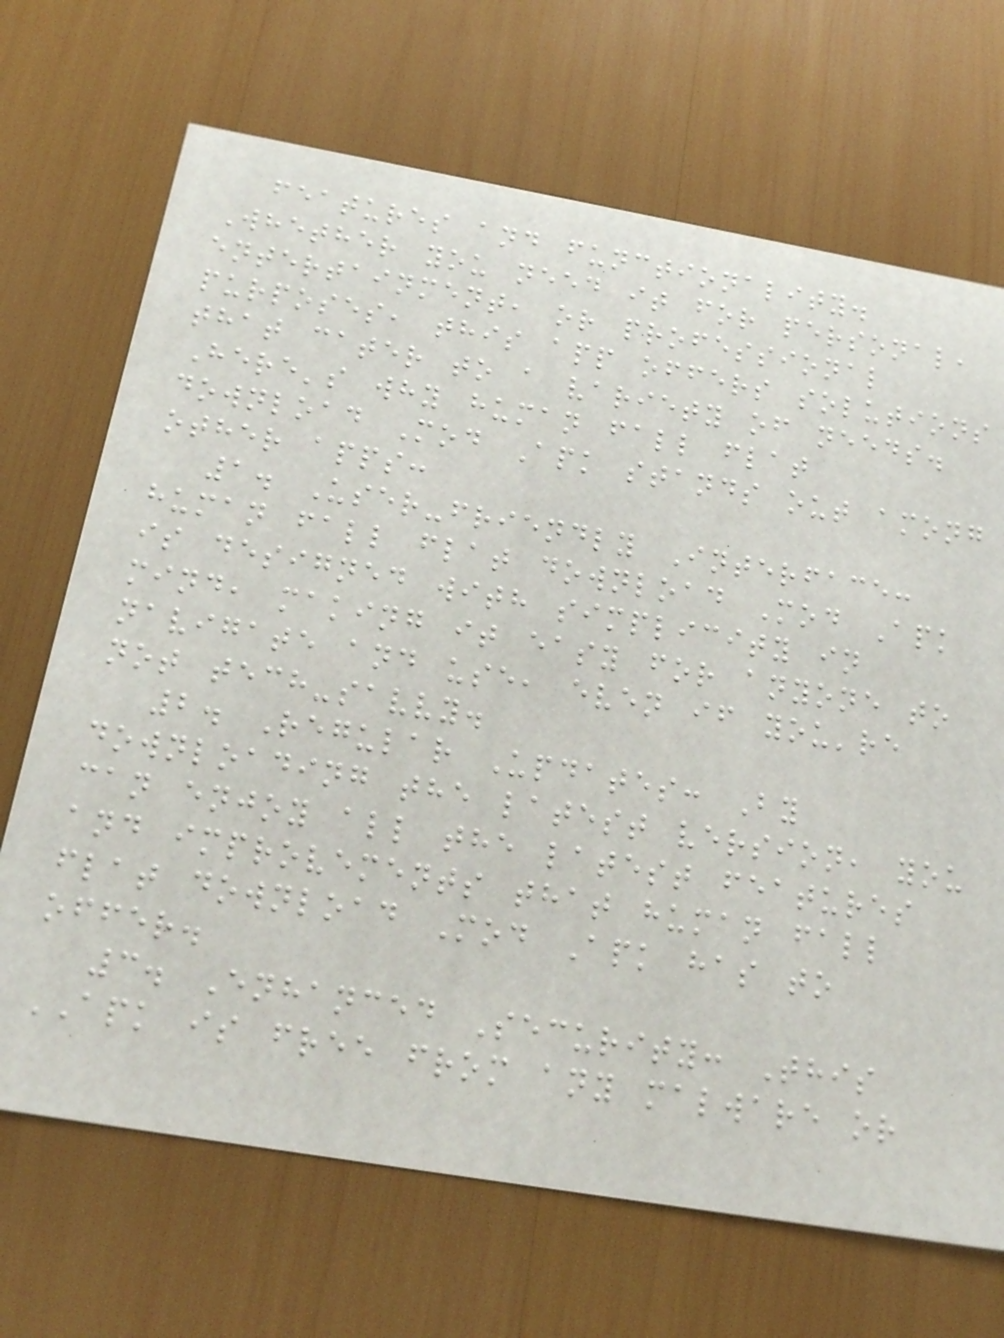features and functionality.
Whether you need it for personal,
entertainment, or professional
purposes, this app offers solutions
that cater to a variety of needs.
Here's why human fall flat
download Mod Apk stands out among
other apps:
1. User-friendly Interface:
human fall flat download Mod Apk
is designed with simplicity in
mind, making it easy for anyone to
navigate and use, even if you're
not tech-savvy.
2. Regular Updates: By
downloading the latest version, you
can enjoy all the latest features
and improvements that human fall
flat download Mod Apk has to
offer.
3. Enhanced Security: This
APK is free from any malware or
